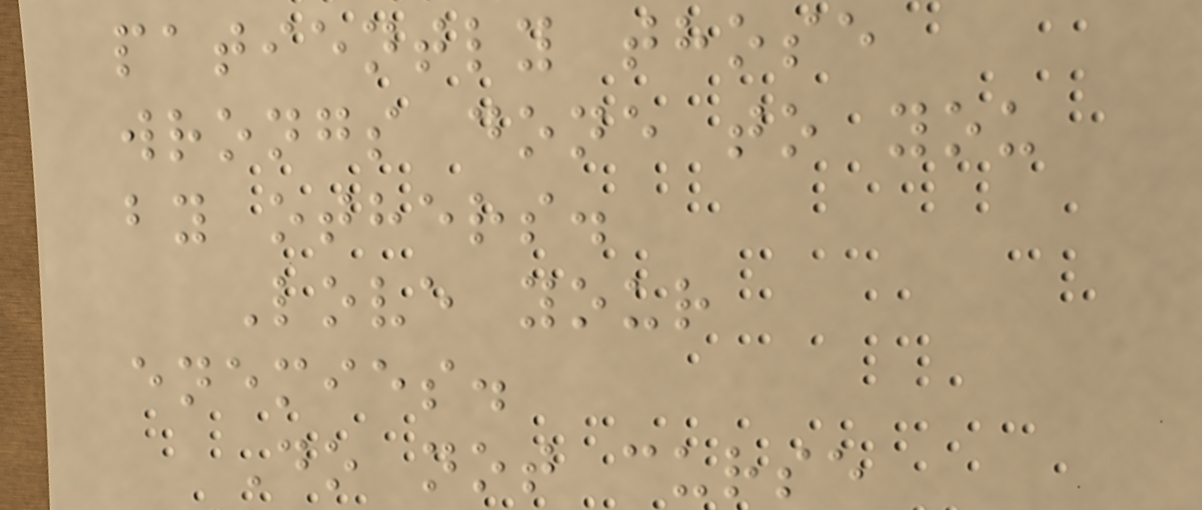patiently those
wrongs done to you
by others.
Love your
enemies.
Do not curse
